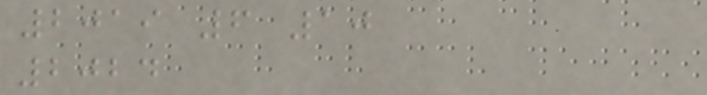2019 6 10
2024
